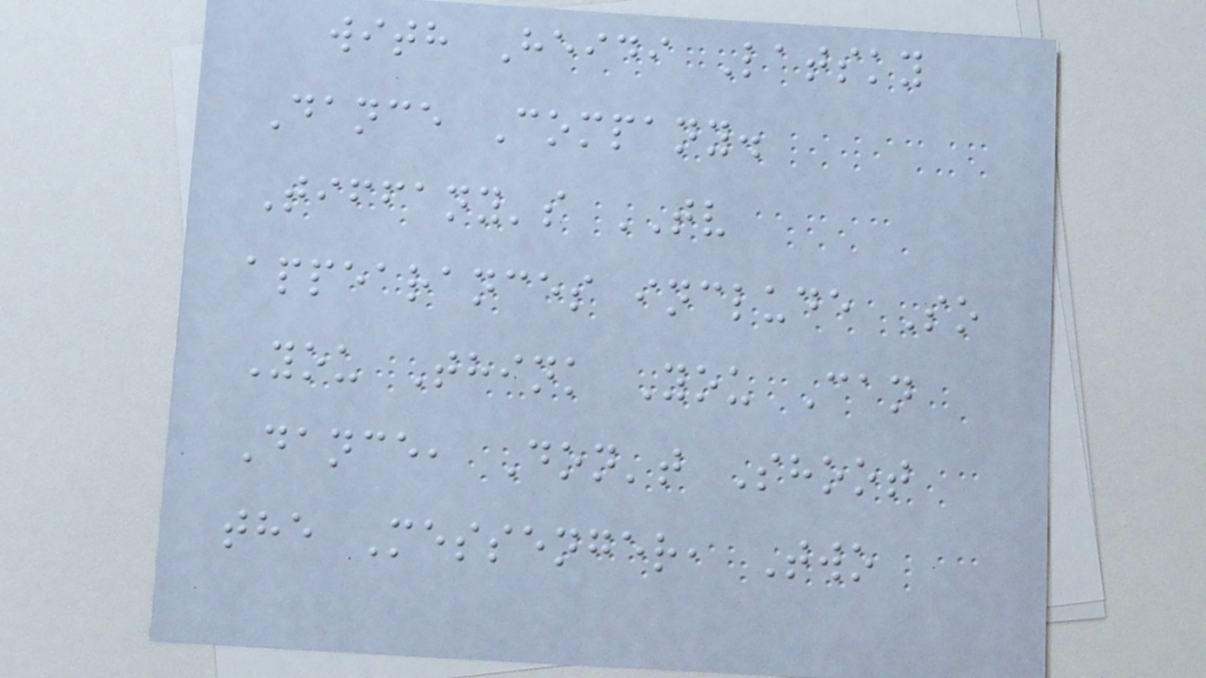with Heidi Latsky
Dance Company.
Tiffany's TV
appearances include So
You Think You Can
Dance, Don't Shoot
the Messenger, Two
